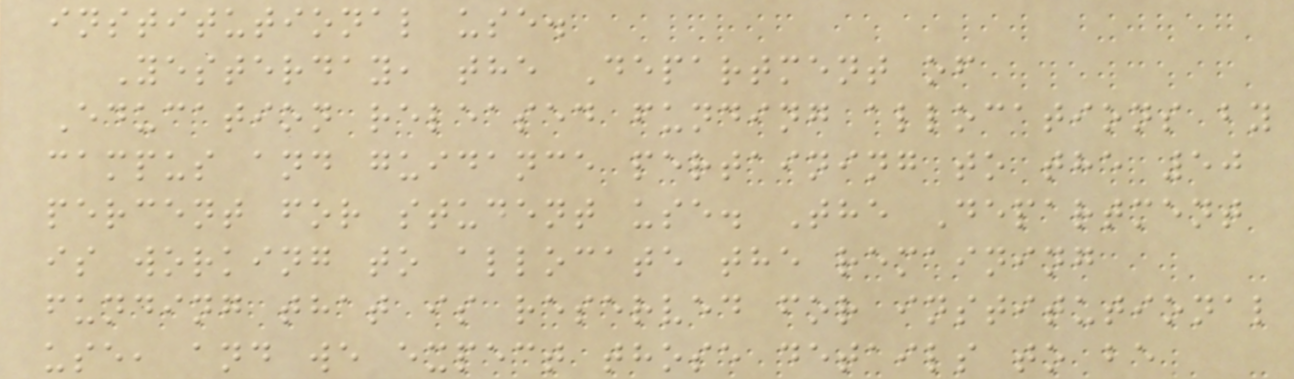institutional use.
Yesterday, the Department of
Education released funding allocations by
campus and guidance pertaining to the 50
percent for student use. The Department
is working to allocate the remaining
funding that is reserved for institutional
use, and we expect those details to be
